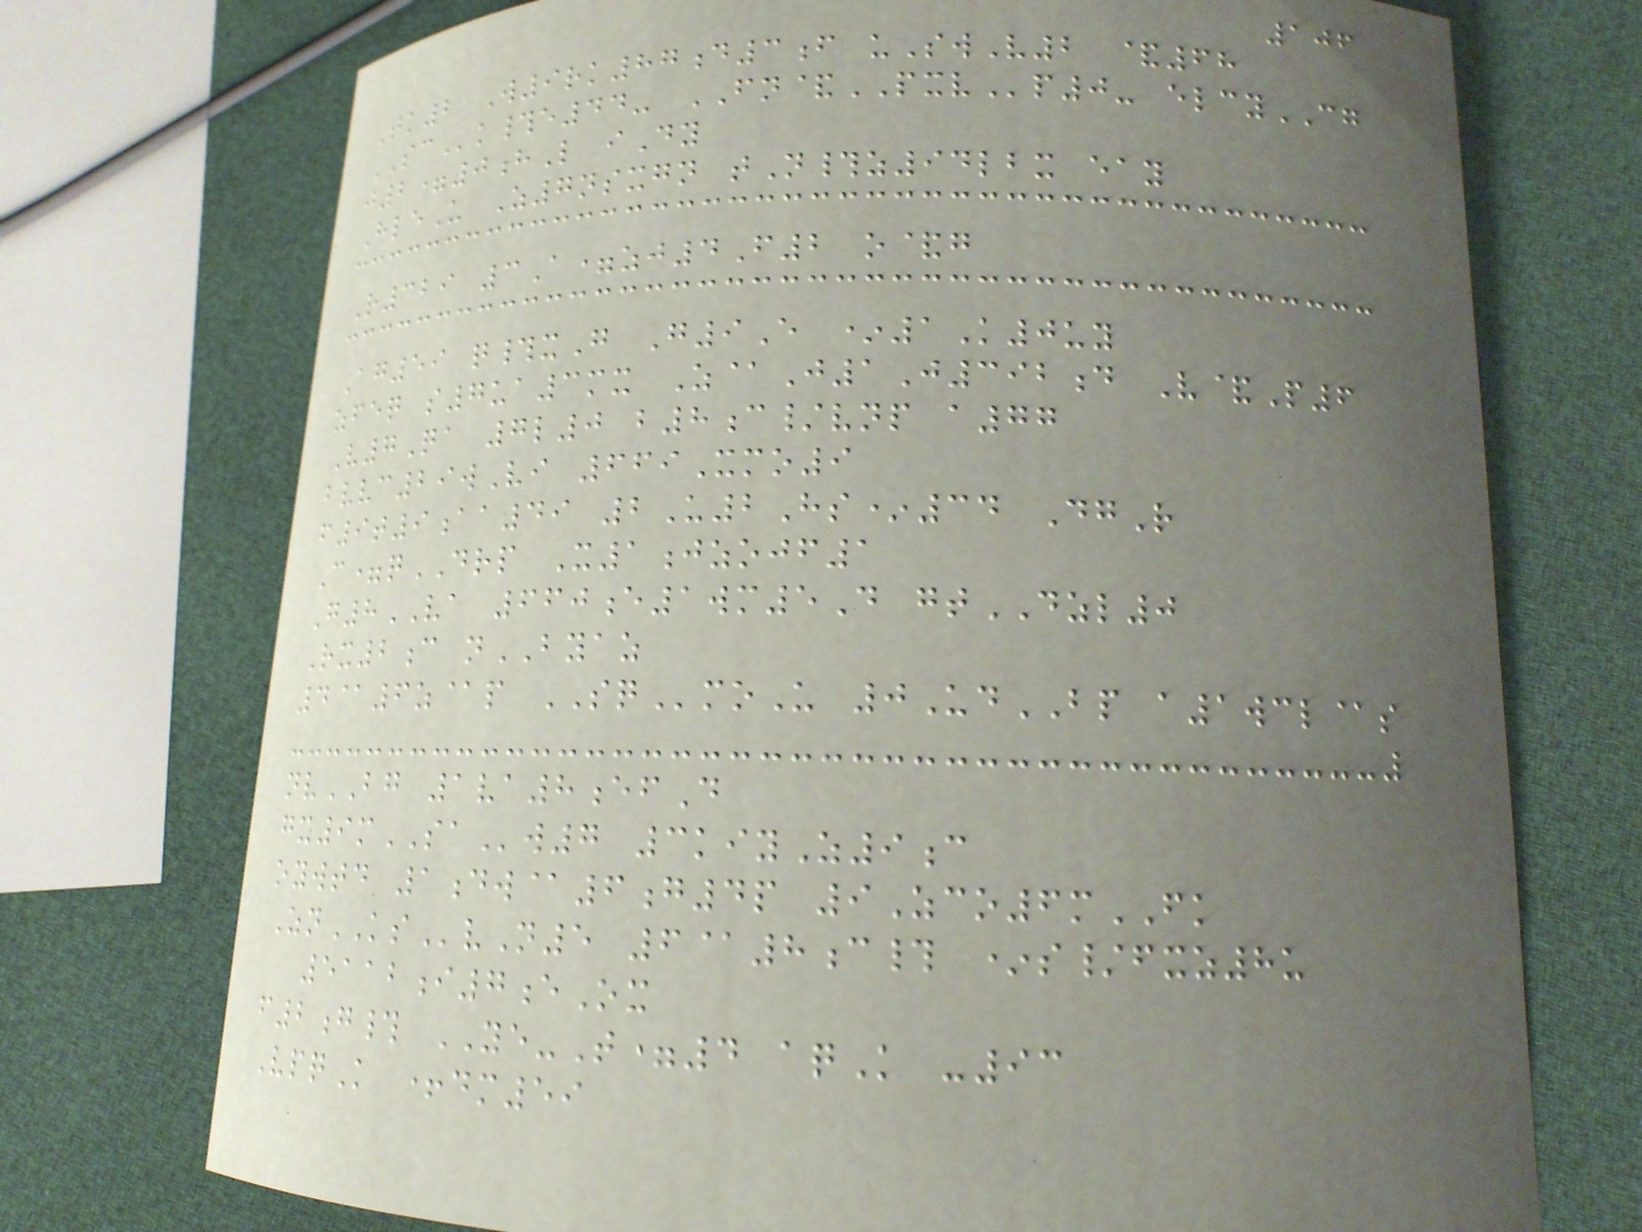106
Tk2 W9rk87d3f uSwV2 &68
SCk#e44- FN&PXVp0- elcyCG
j2=0hL iDy
HleU Z7nsxgn tN#z94lbx eay
R329 3A=zj4F2 o&g
Ag59 q#xG G9E *1K0uy
zfeq s7ua3mx Z@J1J392d V&P6
V7Qa 7l0 b8c/vnp a77
bvvc29wVi 669Xmo9
f9t9aa49 2U2Hs*34 DgR
C=qDRP X1jzojf1
G8VA 660e1wm5D gtDZL0
Rx2c nBYAZ
4@6z@p SQmoU 0UdBP a1wcl@s
nvBG 1va8efD
gx9mSAw7 3kiyZ9c
oywtd 1dw@6g4p 9Zco6mFK
ZnKSvN5 6@8c# *s/fxz8u
5112i7eOx
f2g# YE-T=4 aqK -93
VpqK +dm59
